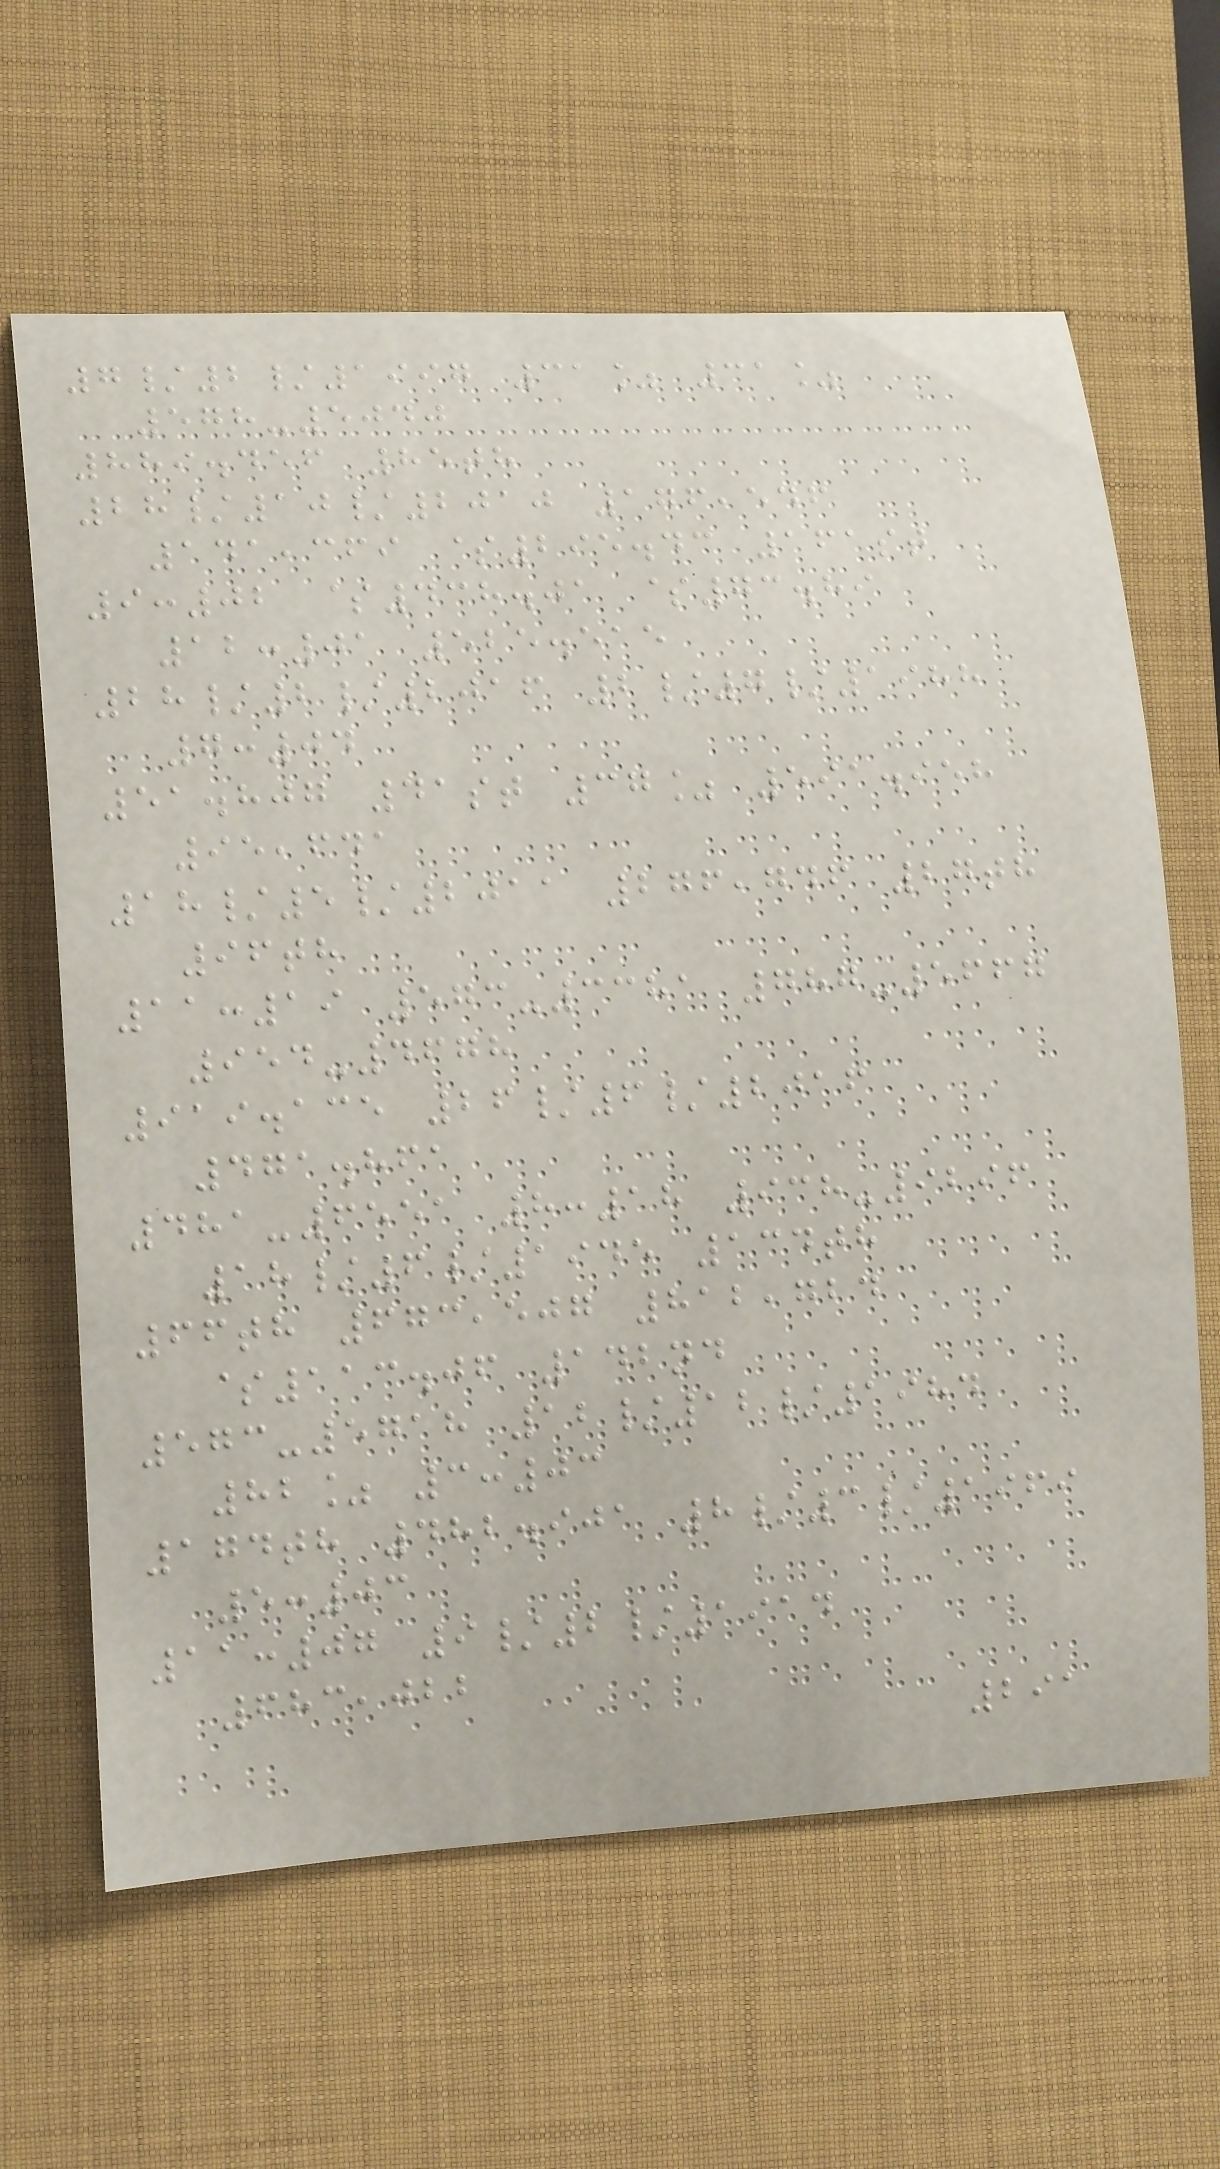7/2/1997 31% 31%
578-5040
889.456 85th
28/10/2010 176,546
141,369 $295.43 161st
9:02 $438.01 $73.89
12:01 525.515
28/2/2016 2/7/1988
7:04
51.807 41st 37% 591.958
95,641
18/5/2011 276,746 27th
96th
11:19 573-3381 787-5667
954-4678
919.135 26/6/2016
471.861
481-6551 8:18 938-9296
18/6/1945 134th
66th 673,507 812,724
$113.06 142nd
573-5718 12/12/1984
82% 3:03
174th 482.901 8/3/1969
5:03
11:07 9/2/1914
683,022
291
